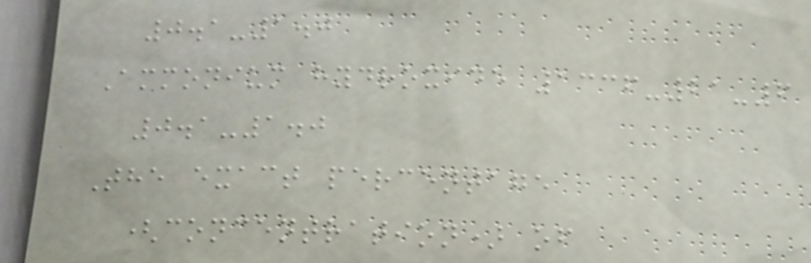0.1-1.0
Ammonium hydroxide 1336-21-6
0.1-1.0
The exact percentage
(concentration) of
